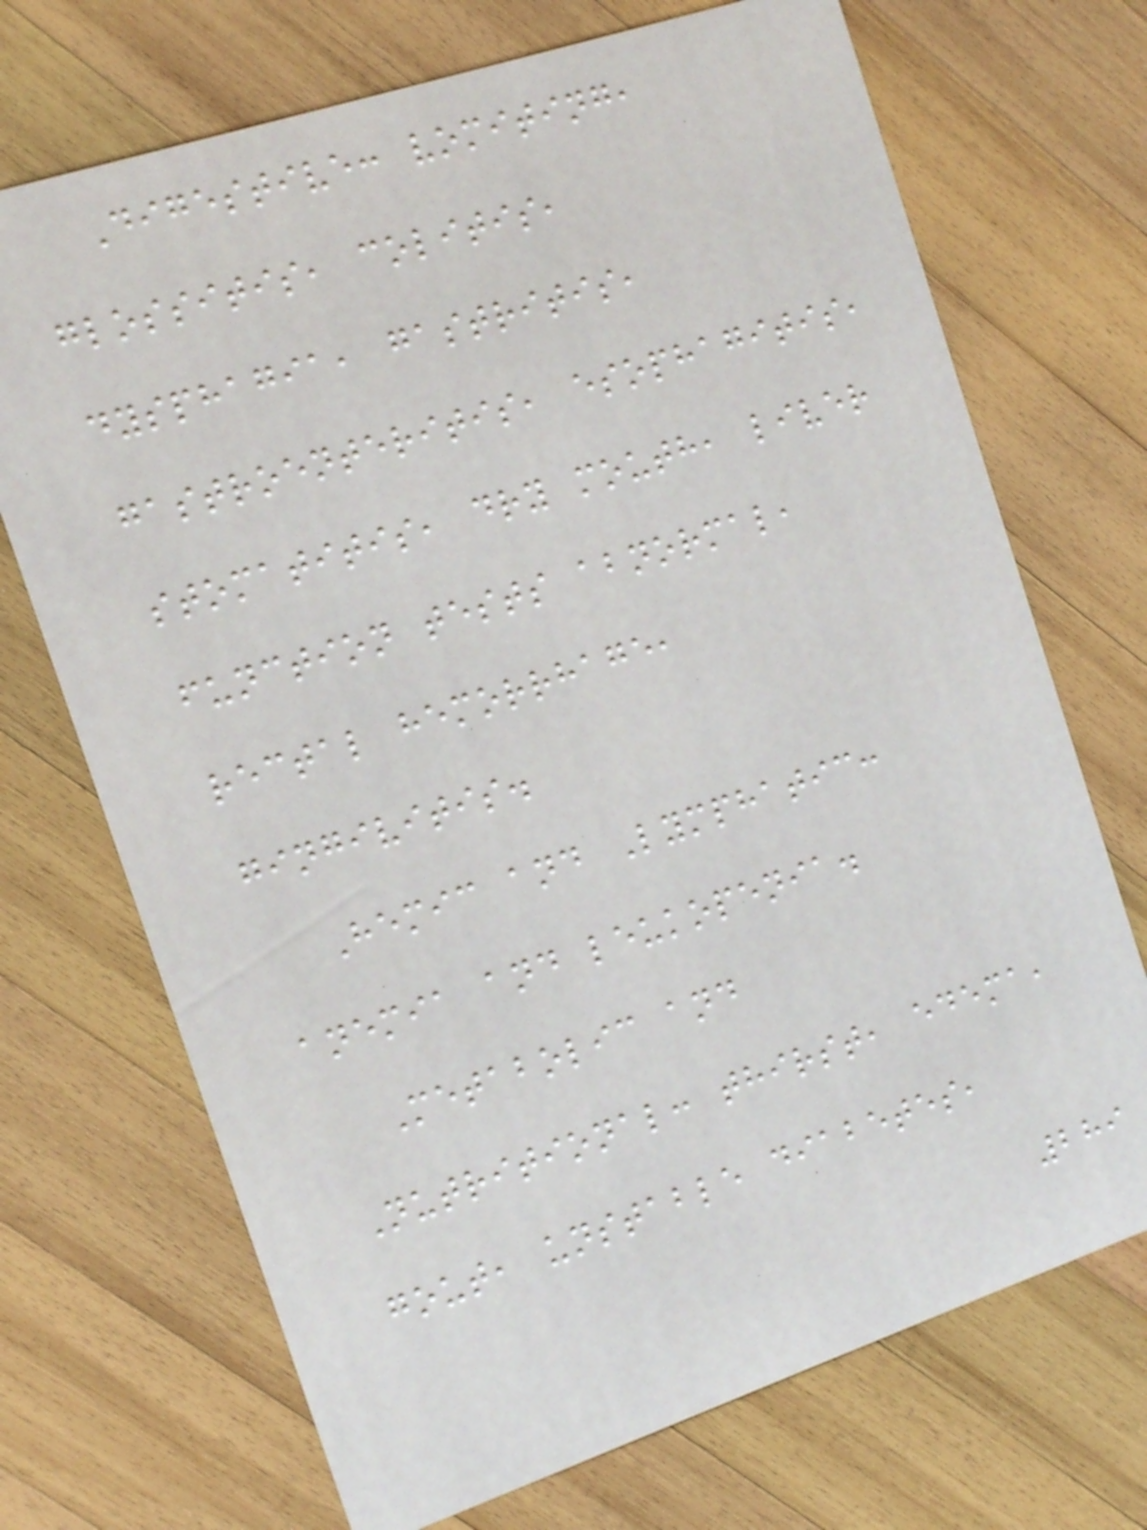Digestive: vomiting,
glossitis, colitis,
dysphagia, gastritis,
gastroenteritis, esophagitis,
stomatitis, dry mouth, liver
function tests abnormal,
rectal hemorrhage,
gingivitis.
Hemic and Lymphatic:
anemia and leukopenia.
Metabolic and
Nutritional: thirst, edema,
gout, unstable diabetes,
289
